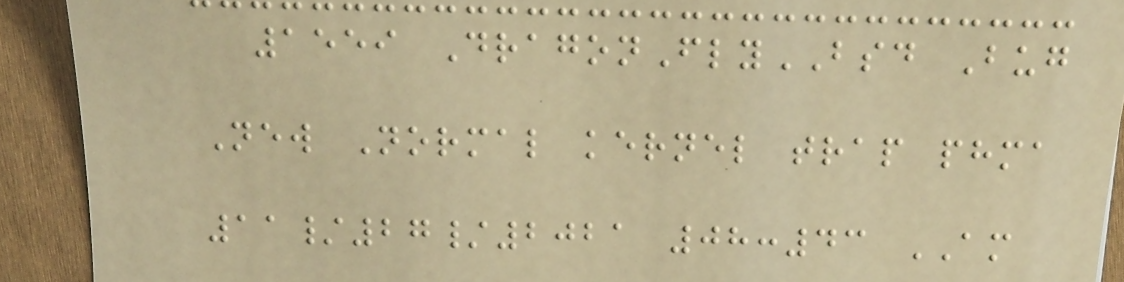1559 DragonFlyBSD Bug
New Normal kernel trap phma
11/27/2021 08:43 AM
